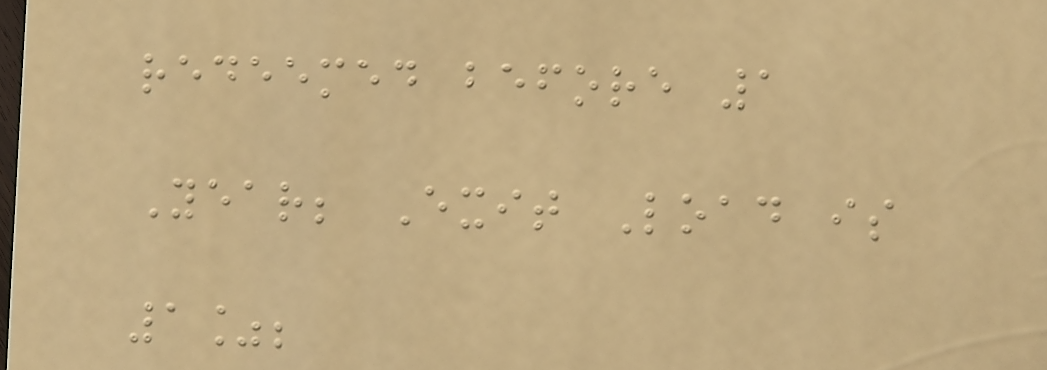redeemed before 1
Year; Exit Load is
1%;
